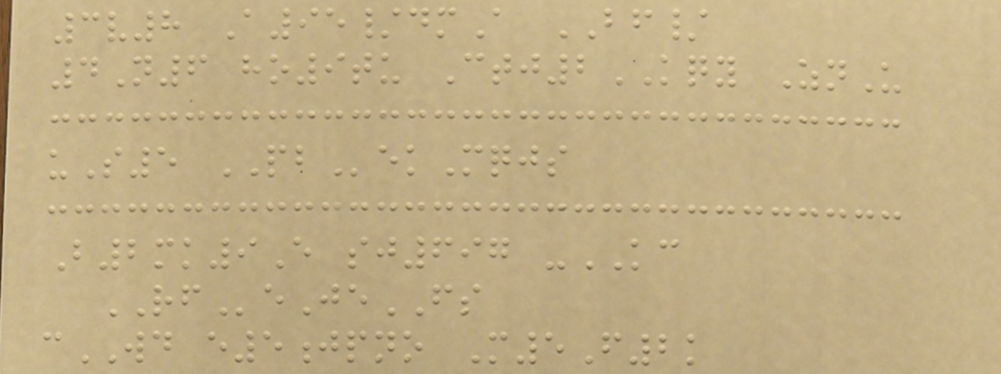3v8 A95/dmA BF/
4N6 ho9tu Ctj2KQY ZnU
uS5 PBekMqjs
B2mk9E sj697 -KC
RFeJeFS
cWD e5jpno M5F2k
